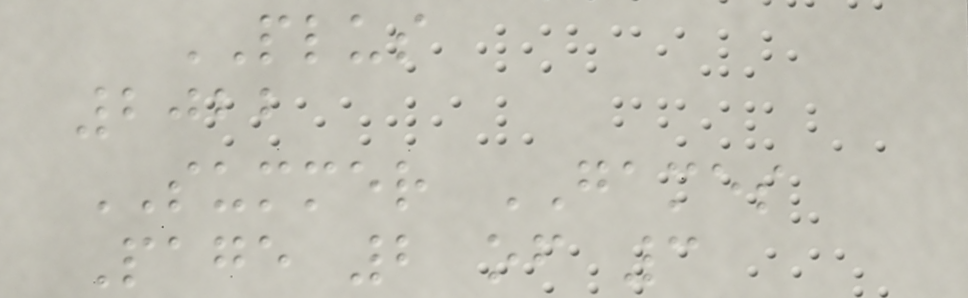PLUS
2022
SUMMER GAMES
Page 2 of 3
